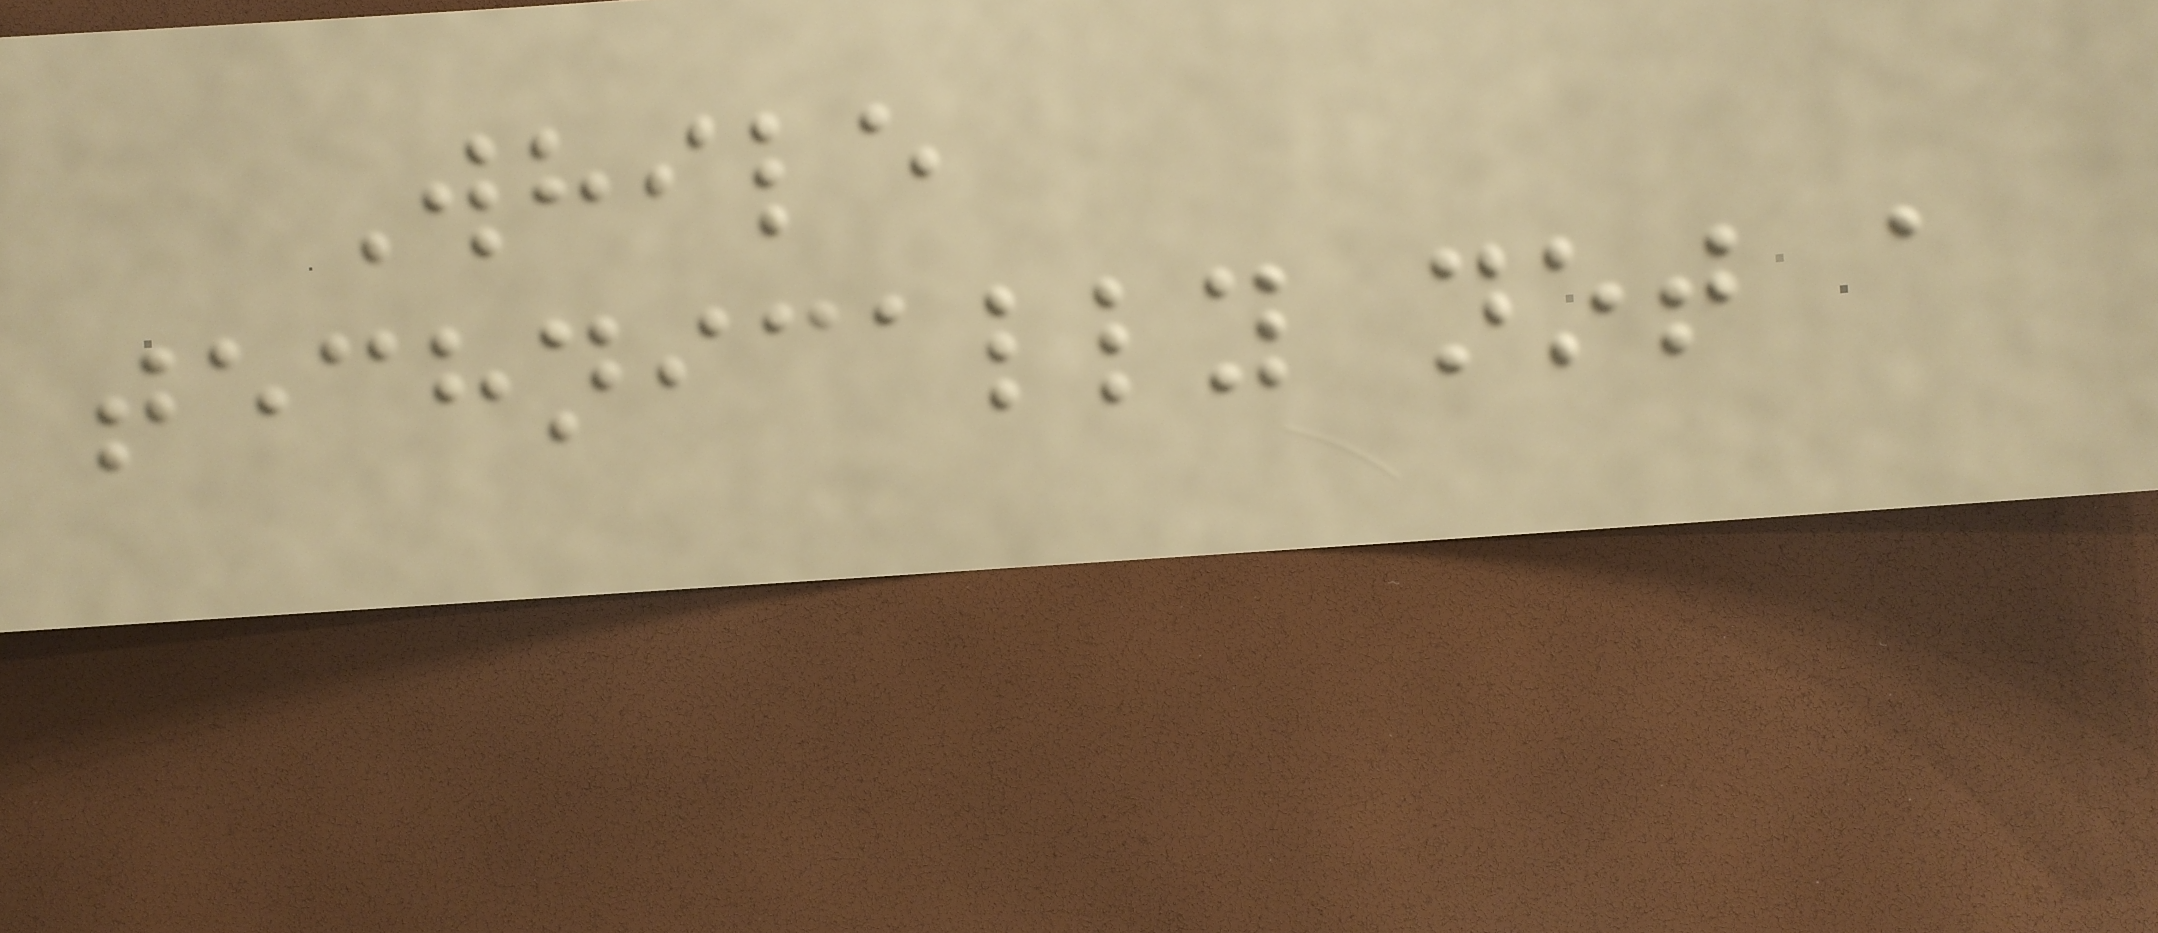While
technically not a
